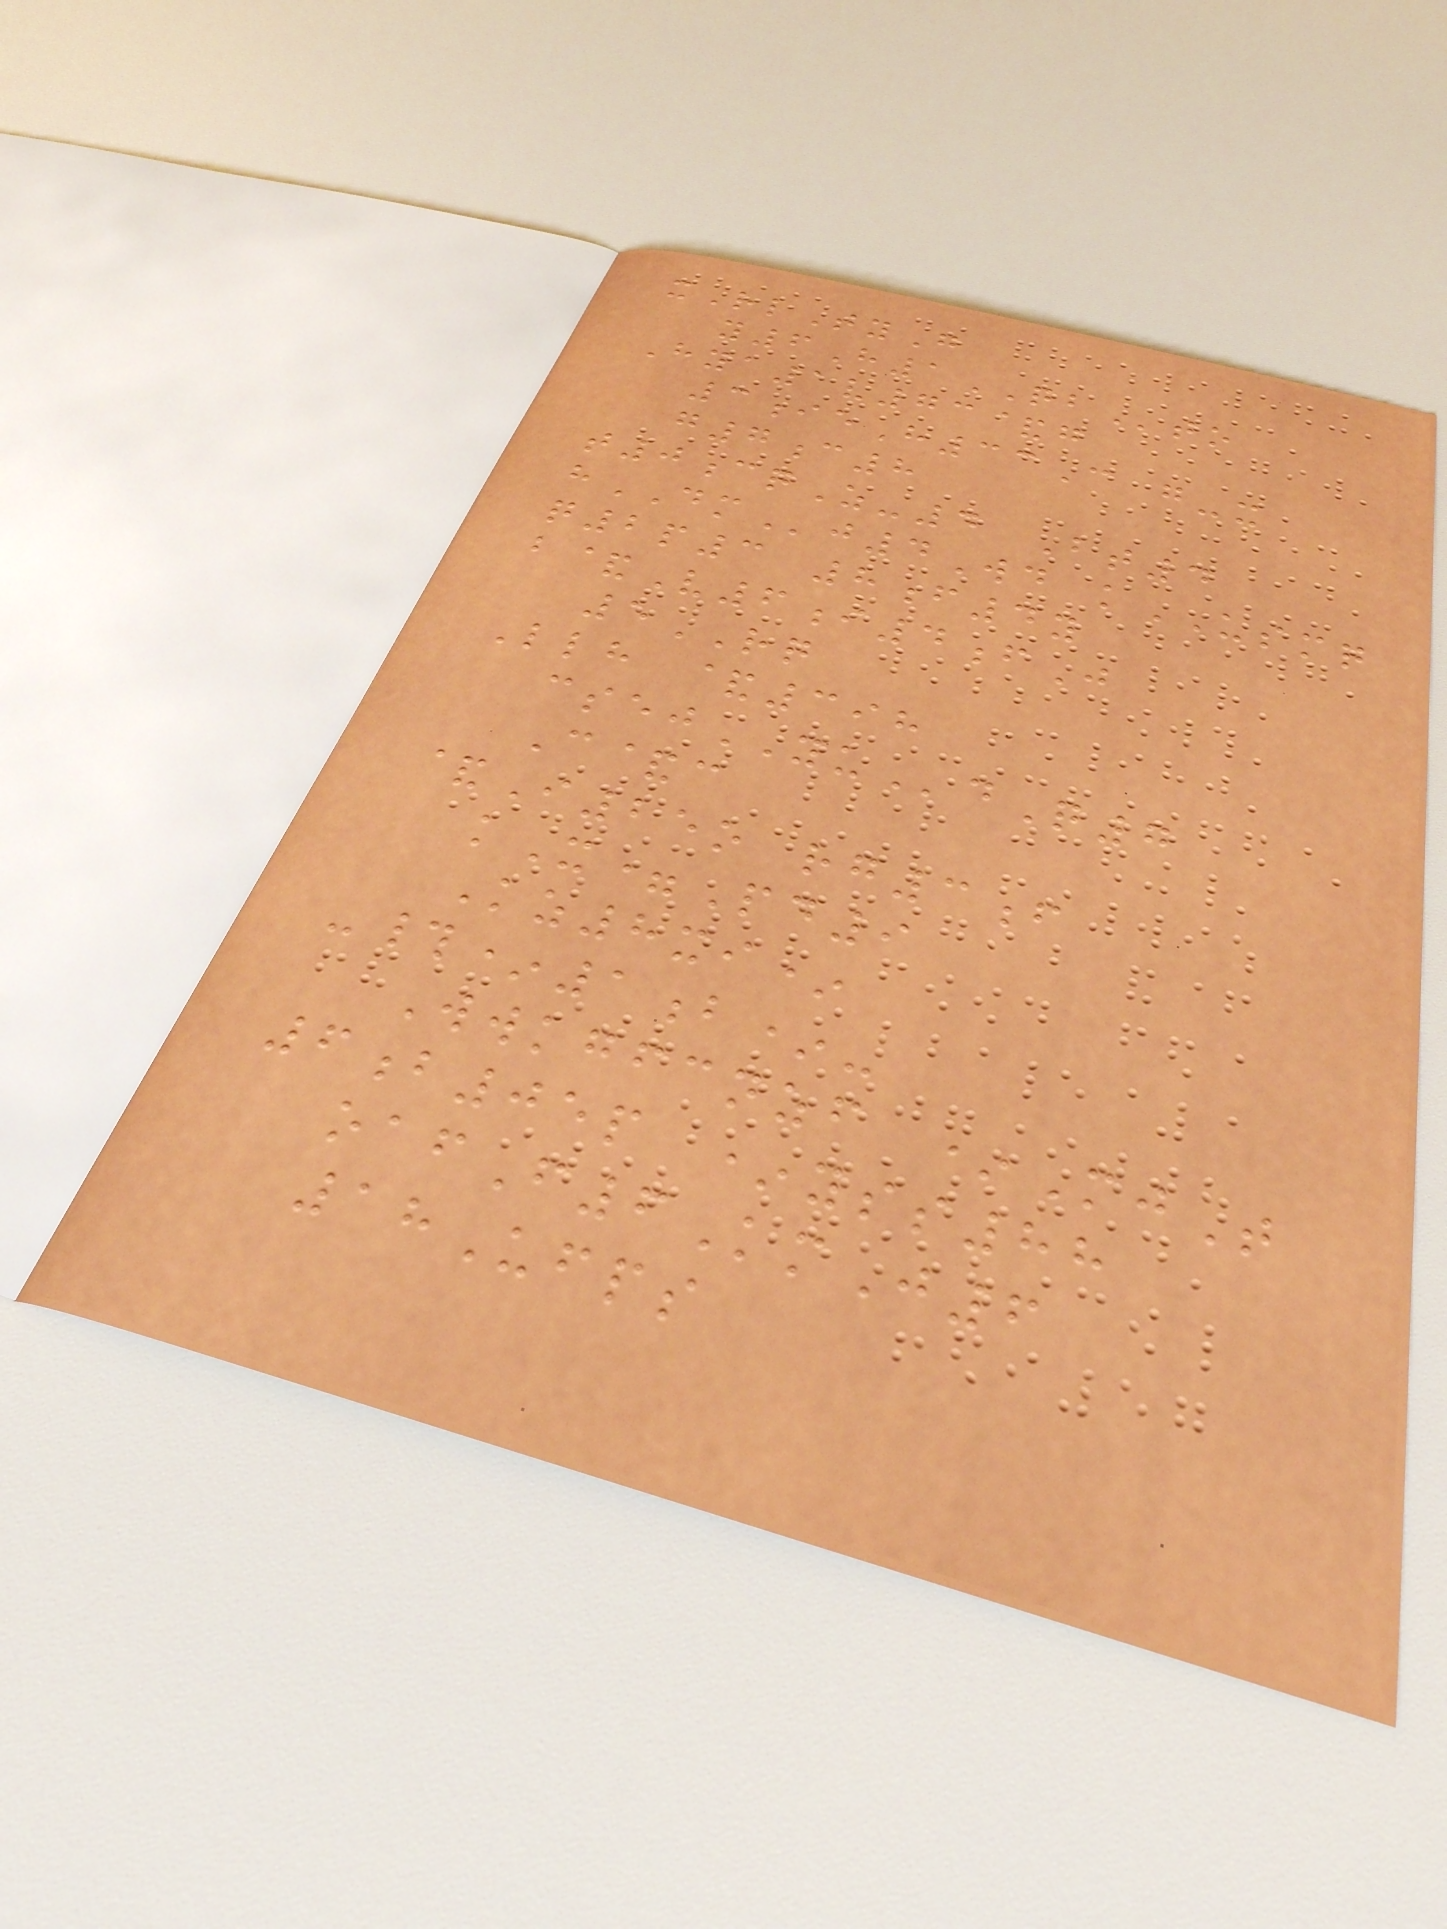xRlTyG
y6H1QBto
Hya1v73&g
3ieH33C g-x
g7c8
t0cqZ-4 Bt4
hDMj4Wd kUSMQ
q2p3 8f4y
b&V6i4fJ
5RQ
Llh &398
csejYUdQ7
C&c
&I25o rg3f
kX=Pd9
Kz8xi*
-#*1b*-
Wwkgfcnzf *MjT
6b05p *yss88
oafF6KmJ6
18Ufps
